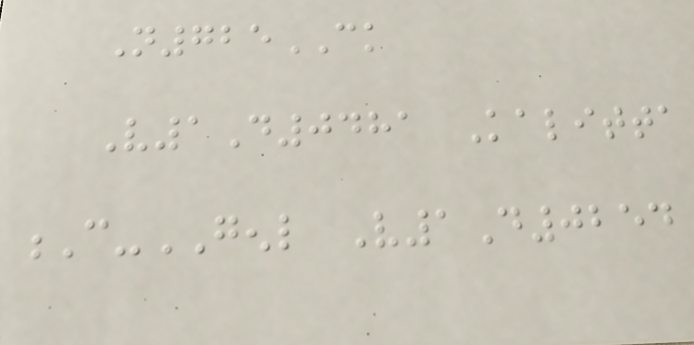N725CK
V1D0481 Kalitta
C-GENL V1D0254
